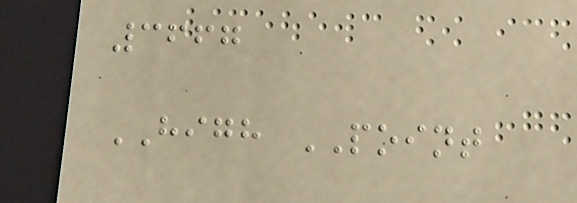3667
HIGH POINT
